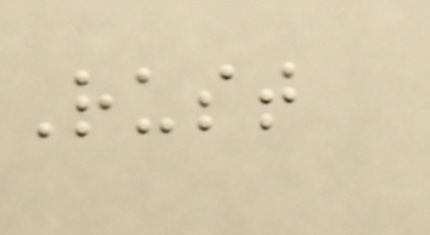Rust
